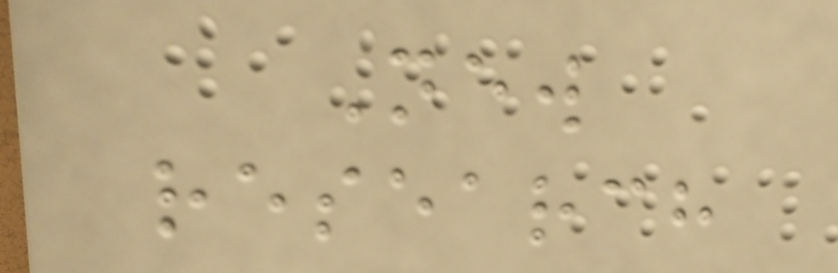New
research
